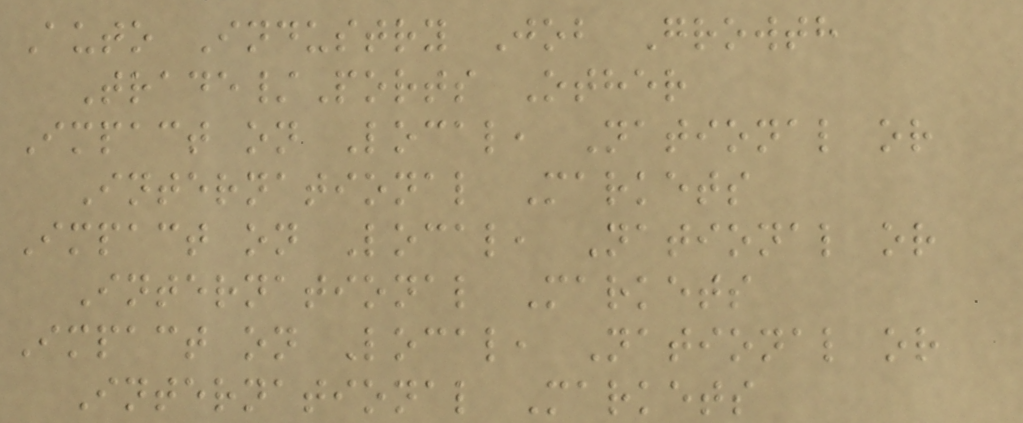Auto Industry Job Growth
Trade/Ports Other
Impact on Local, National or
International Markets
Impact on Local, National or
International Markets
Impact on Local, National or
International Markets
